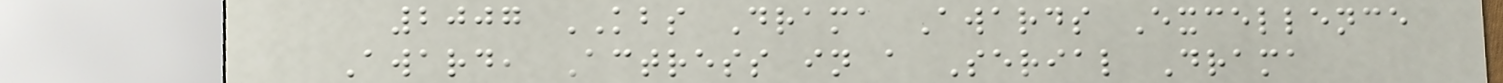2007 KBS Drama Awards Excellence
Award, Actress in a Serial Drama
